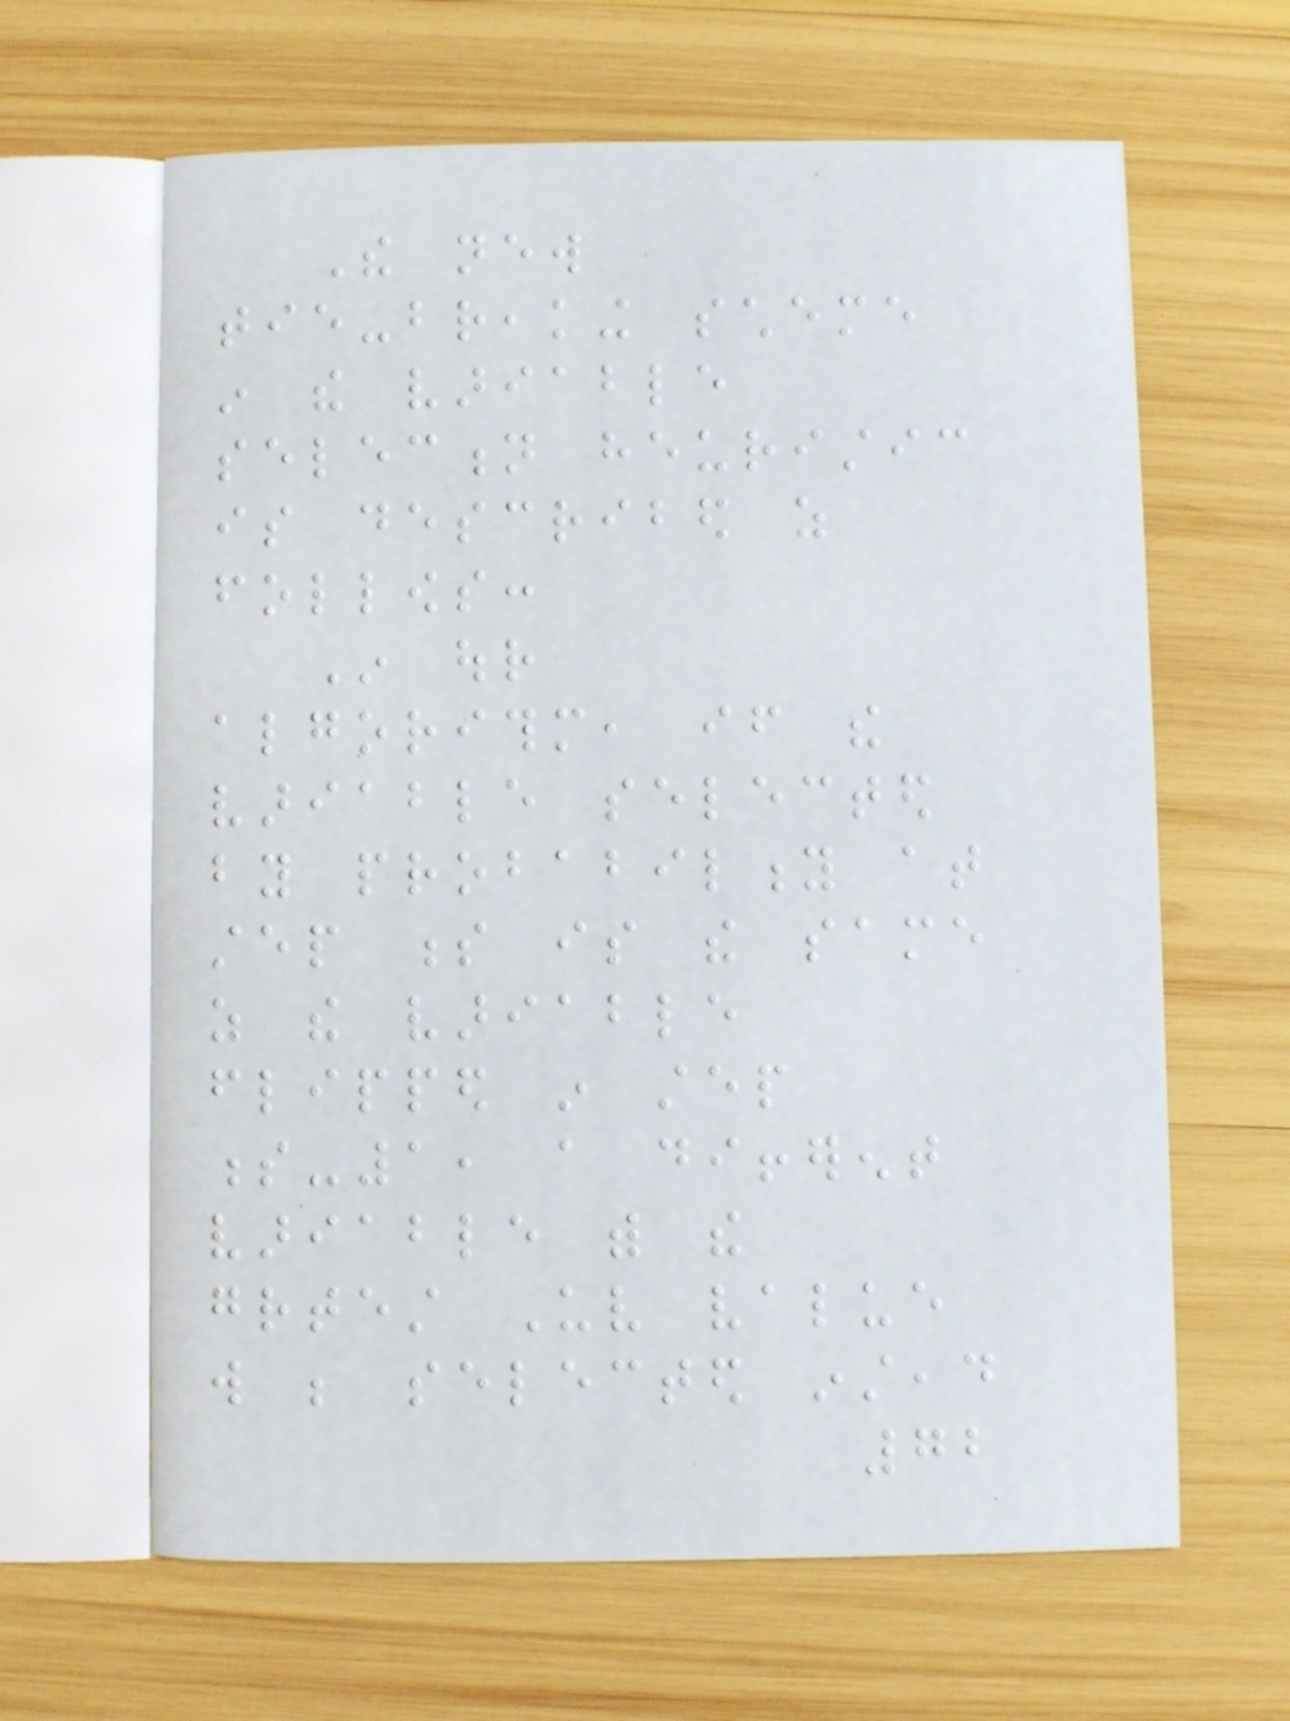The new
tie-breaking scheme
in the variable
selection heuristic
is described as
follows:
In our
algorithm, if the
variable selected
by probability at
step s is the same
as the variable
flipped in step
s-1, a different
variable with the
greatest Uv value
will be selected instead
72
